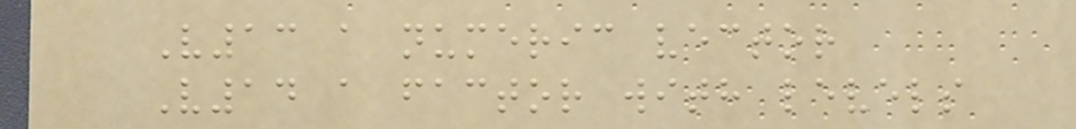V13 a numeric vector
V14 a factor with levels
